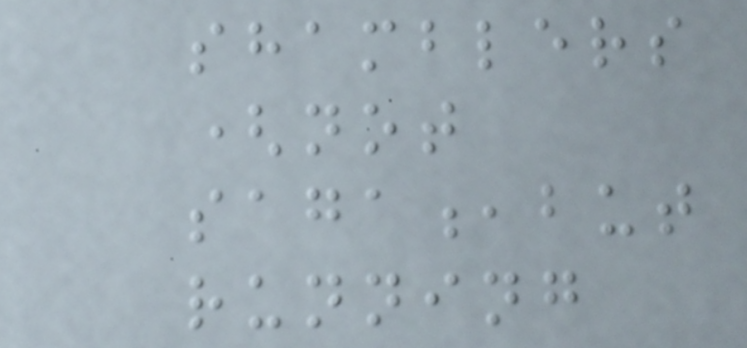shamblers
(not
saga,but
running
